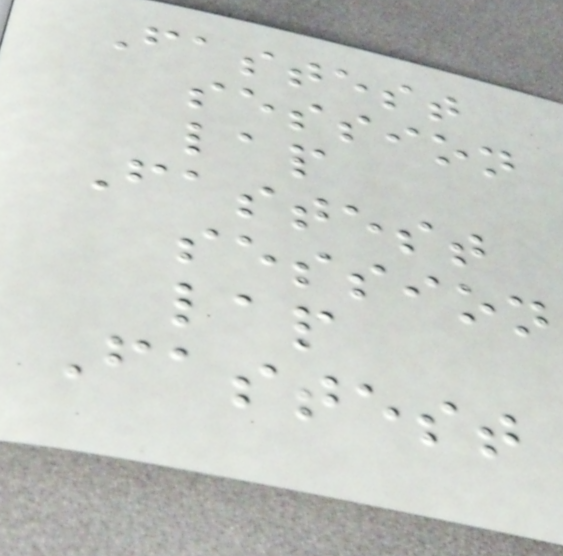Fastest
session
lap
Fastest
session
lap
Fastest
